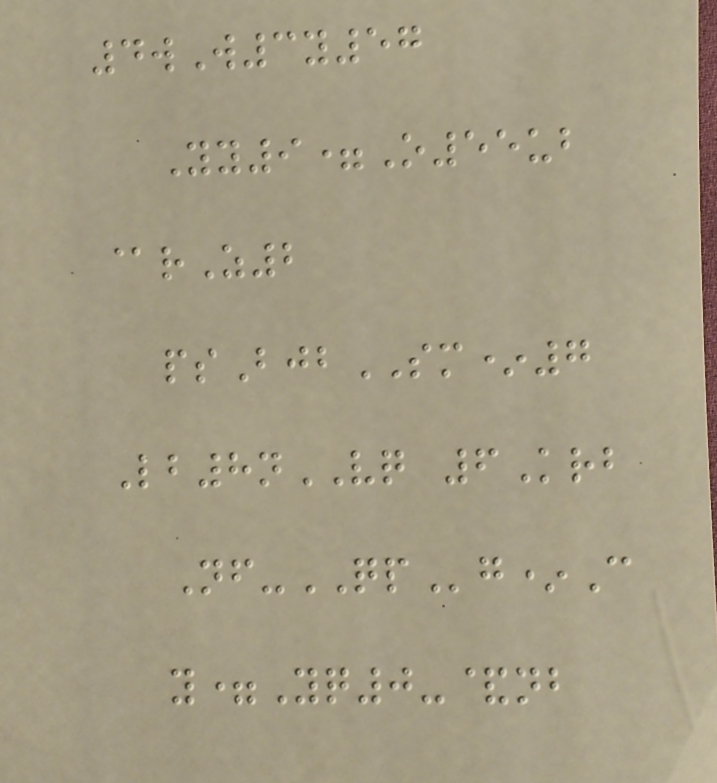4wW3y57
Yy9=O55ub
@rZ2
psBjbSM*7
Lb8nVQ 6Krb
Nf-QPg*C
y=Yq0-&nb
